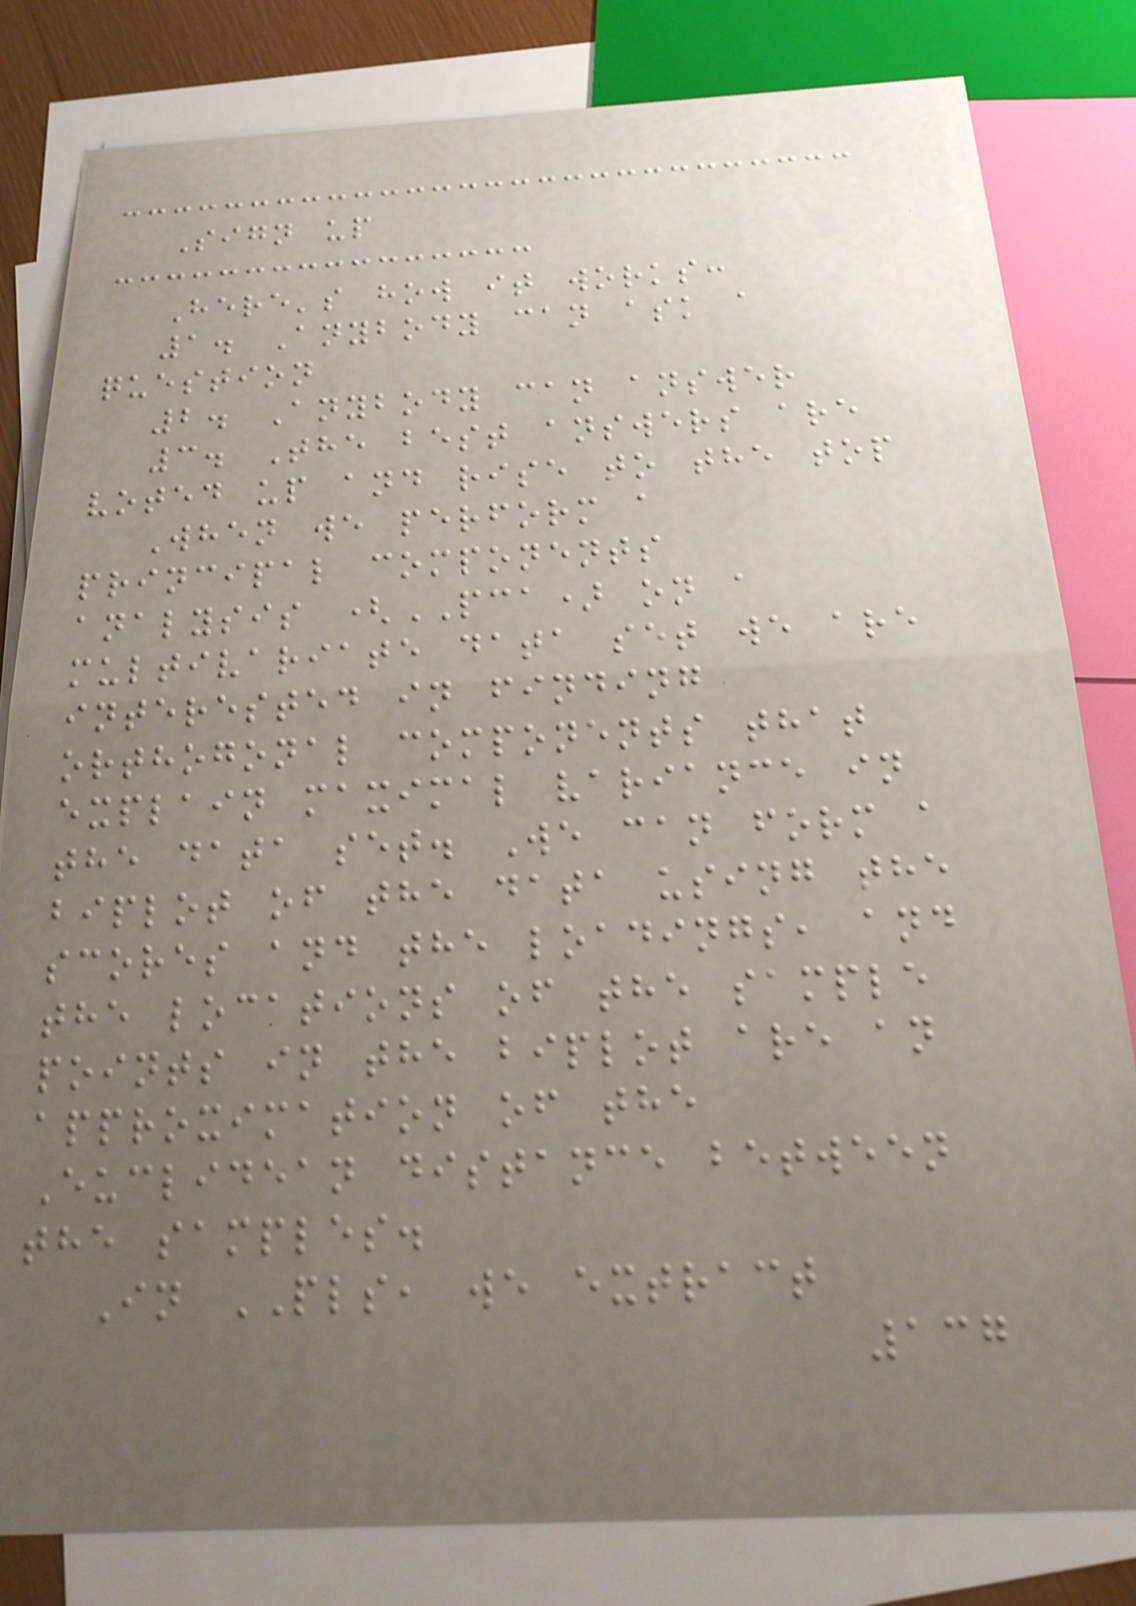Sign up
Here's how it works:
1. Anybody can ask a
question
2. Anybody can answer
3. The best answers are
voted up and rise to the top
When we perform a
principal components
analysis (PCA) on a
multivariate data set we are
interested in finding
orthogonal components that
explain maximal variance in
the data set. We can form a
biplot of the data using the
scores and the loadings, and
the locations of the sample
points in the biplot are an
approximation of the
Euclidean distance between
the samples.
In PLS, we extract
137
